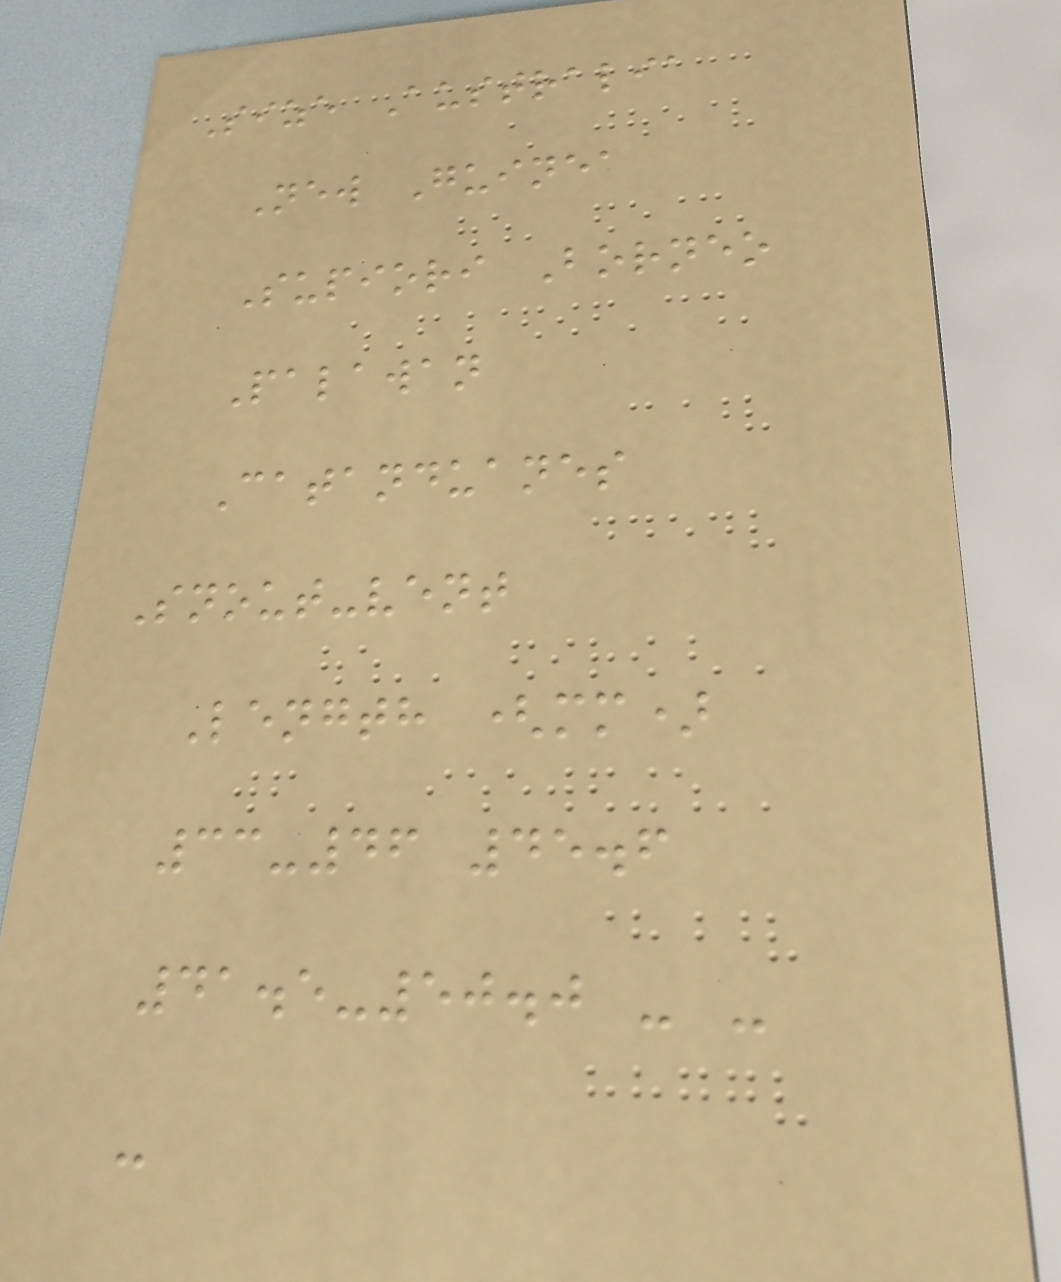Size Australia
New Guinea
Supiori Borneo
Palawan
Catanduanes
Snout-vent
Length (mm)
33-46 45.6
41.5-50.0 - -
-
